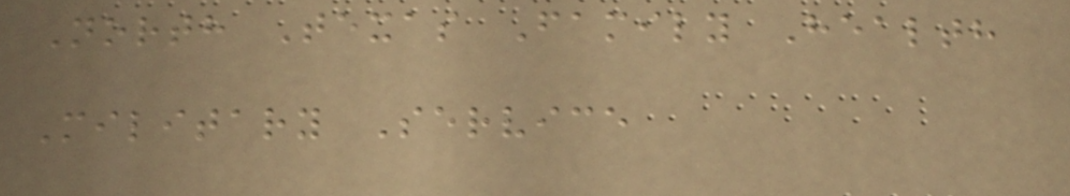North Texas Family Health
Military Service
